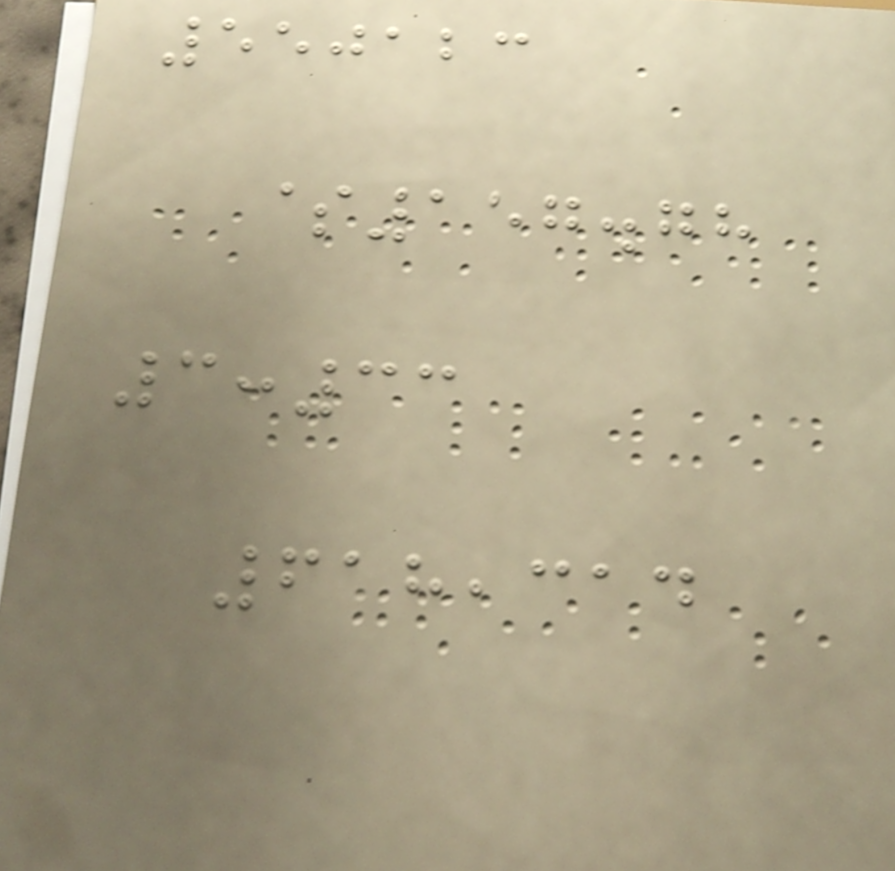550123
$157.78
3:33
618,314
